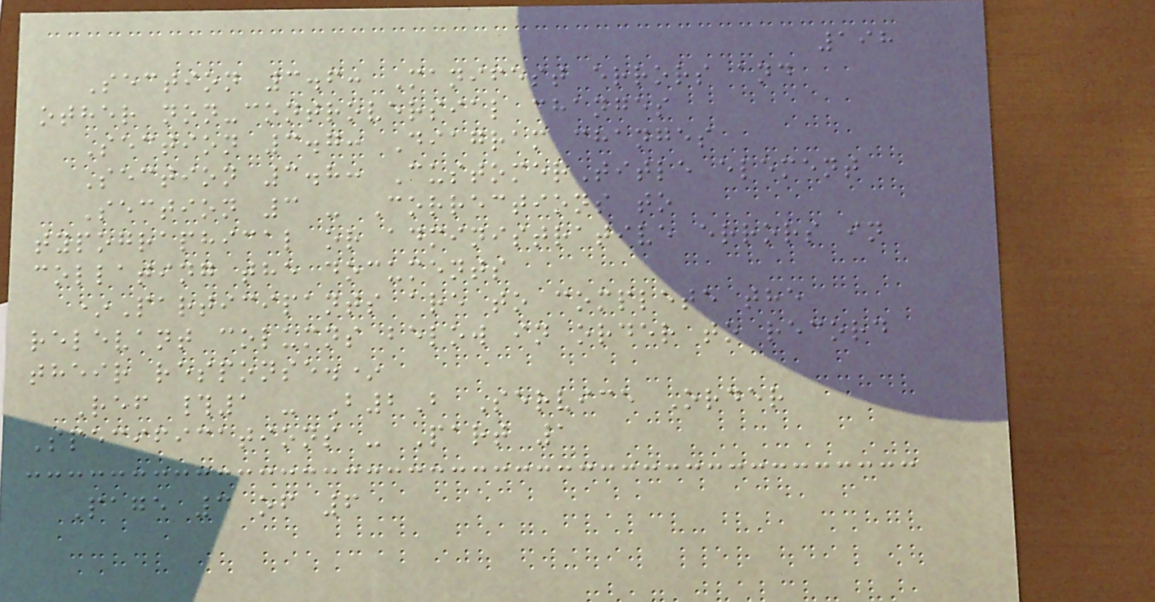198
Section 3.6: Manifest errors and
other non-controversial changes
Section 3.7: Diagram changes
Section 3.8: CustomerTitle element
Section 3 - Corrections to
typographical or administrative errors in
collating the documents
*Participants are to complete the
relevant columns below in order to record
their response.*
Ref #1 - B2B Service Order
Specifications - Part 1
Page 3 of 6
